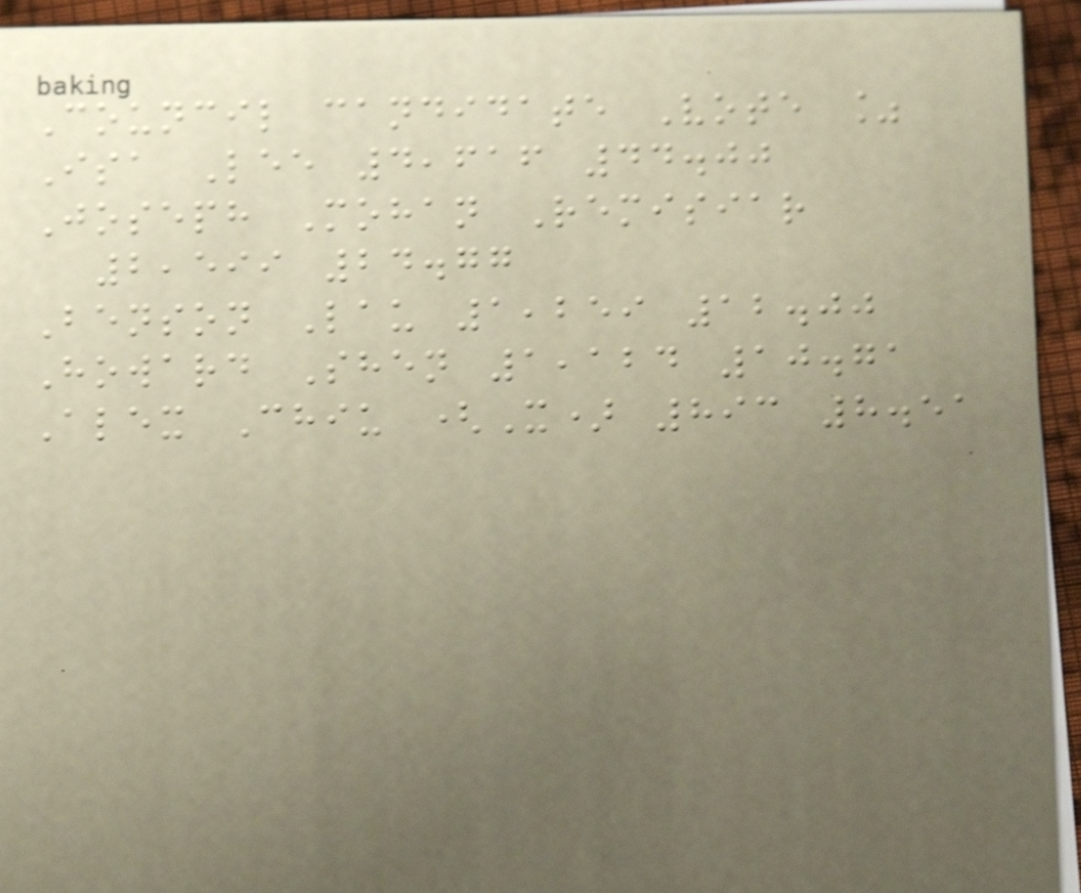Council candidate Vote %
Isa Lee 4,616 44.00
Joseph Mohan Remisiar
2,599 24.77
Benson Lau 1,259 12.00
Howard Shen 1,124 10.71
Alex Chiu (X) 893 8.51
